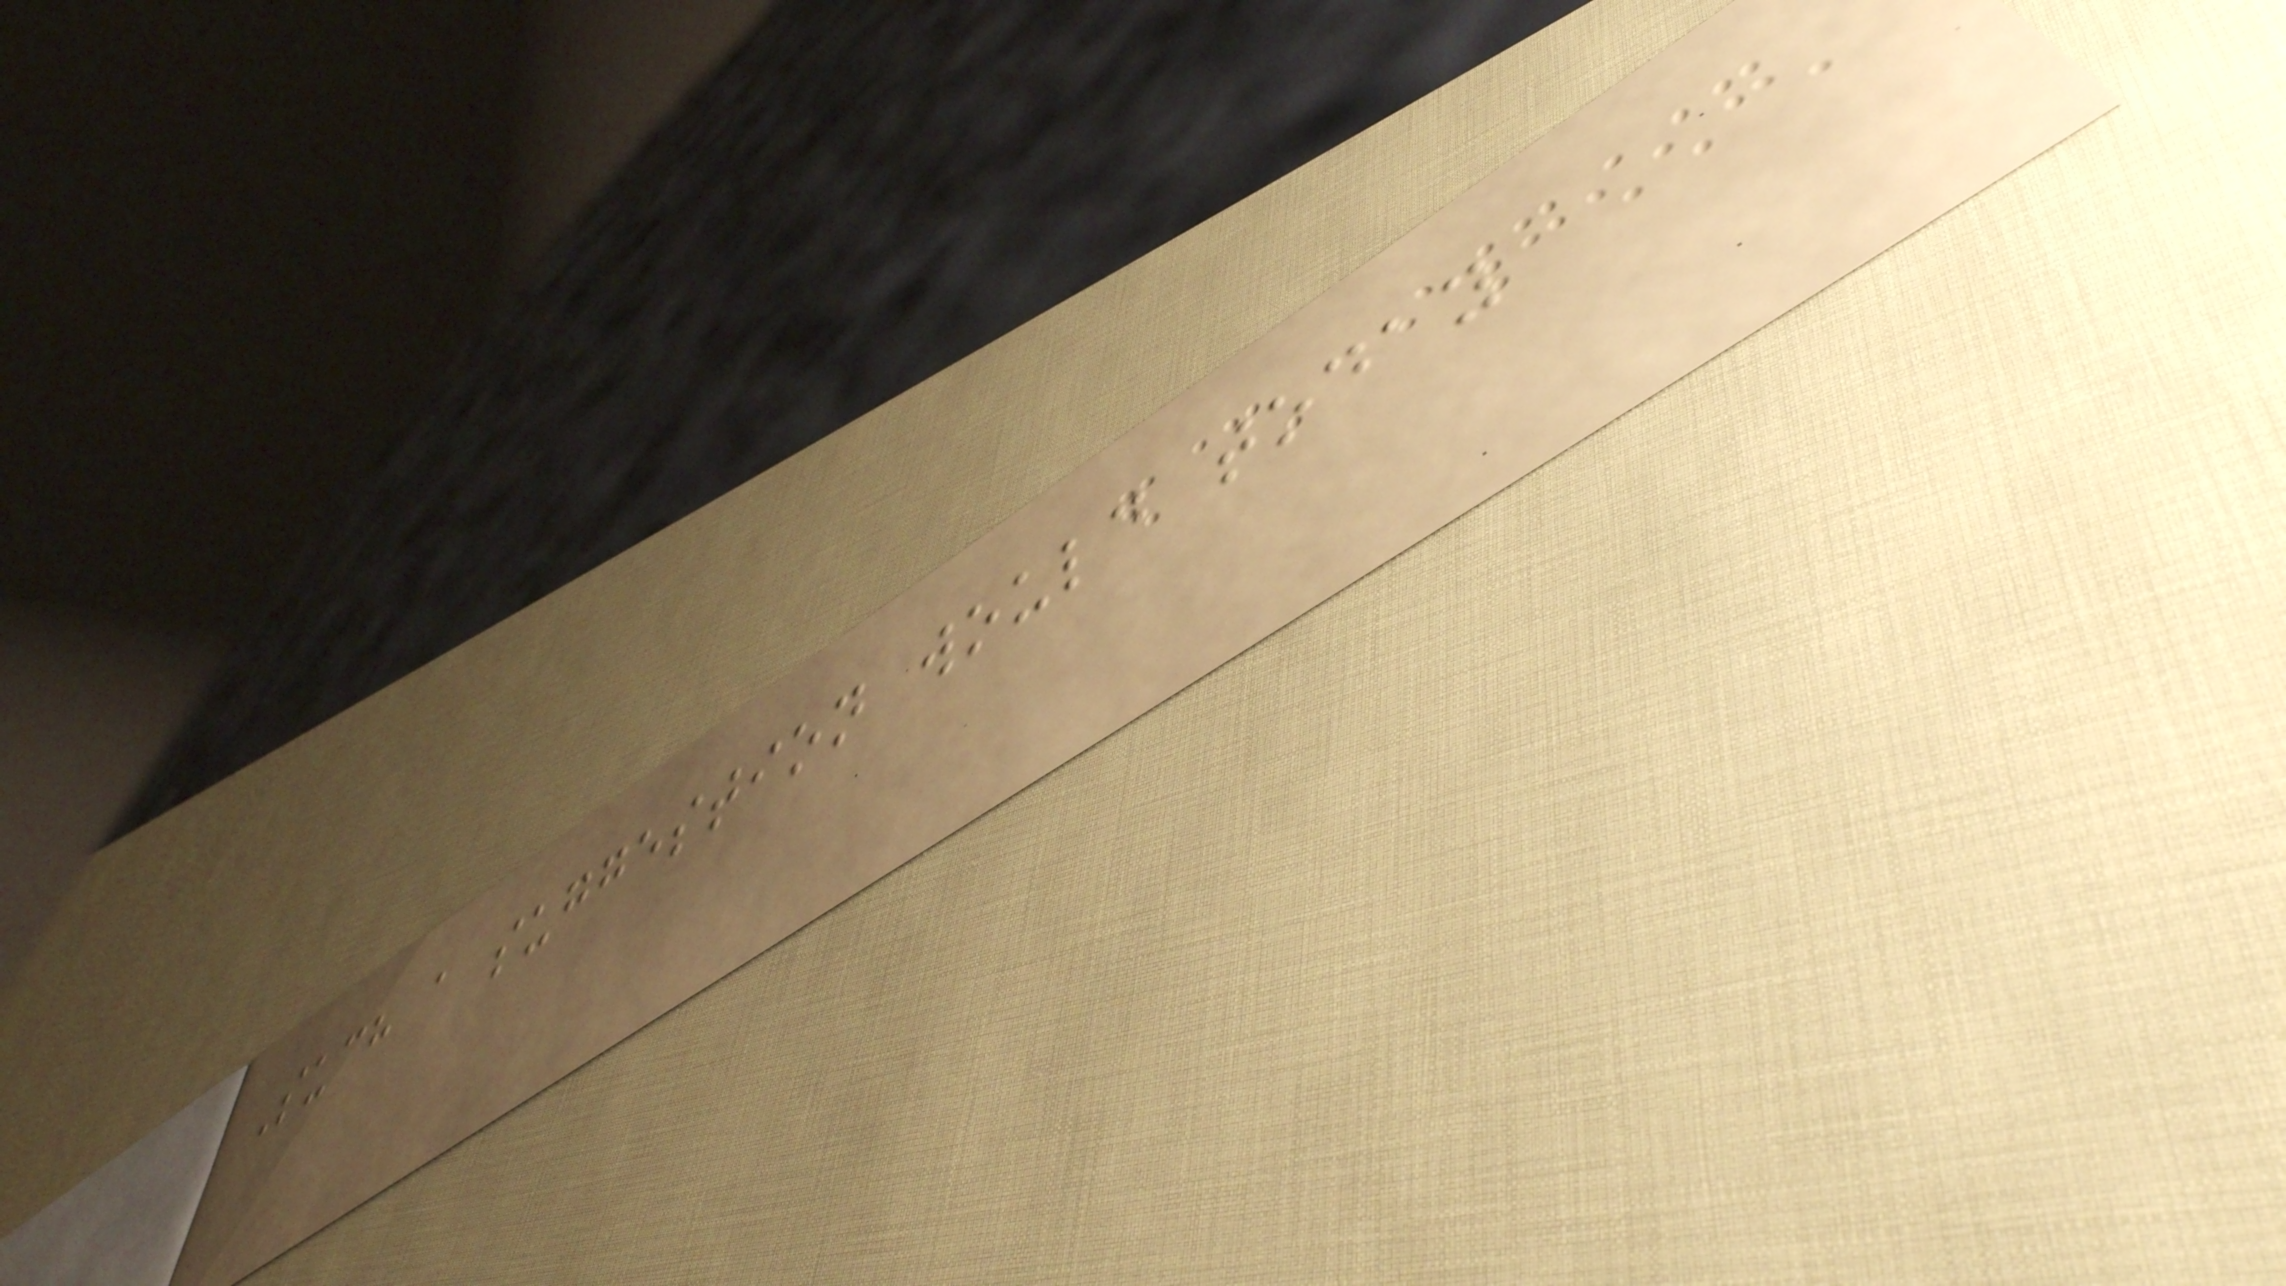Such a suggestion would today
